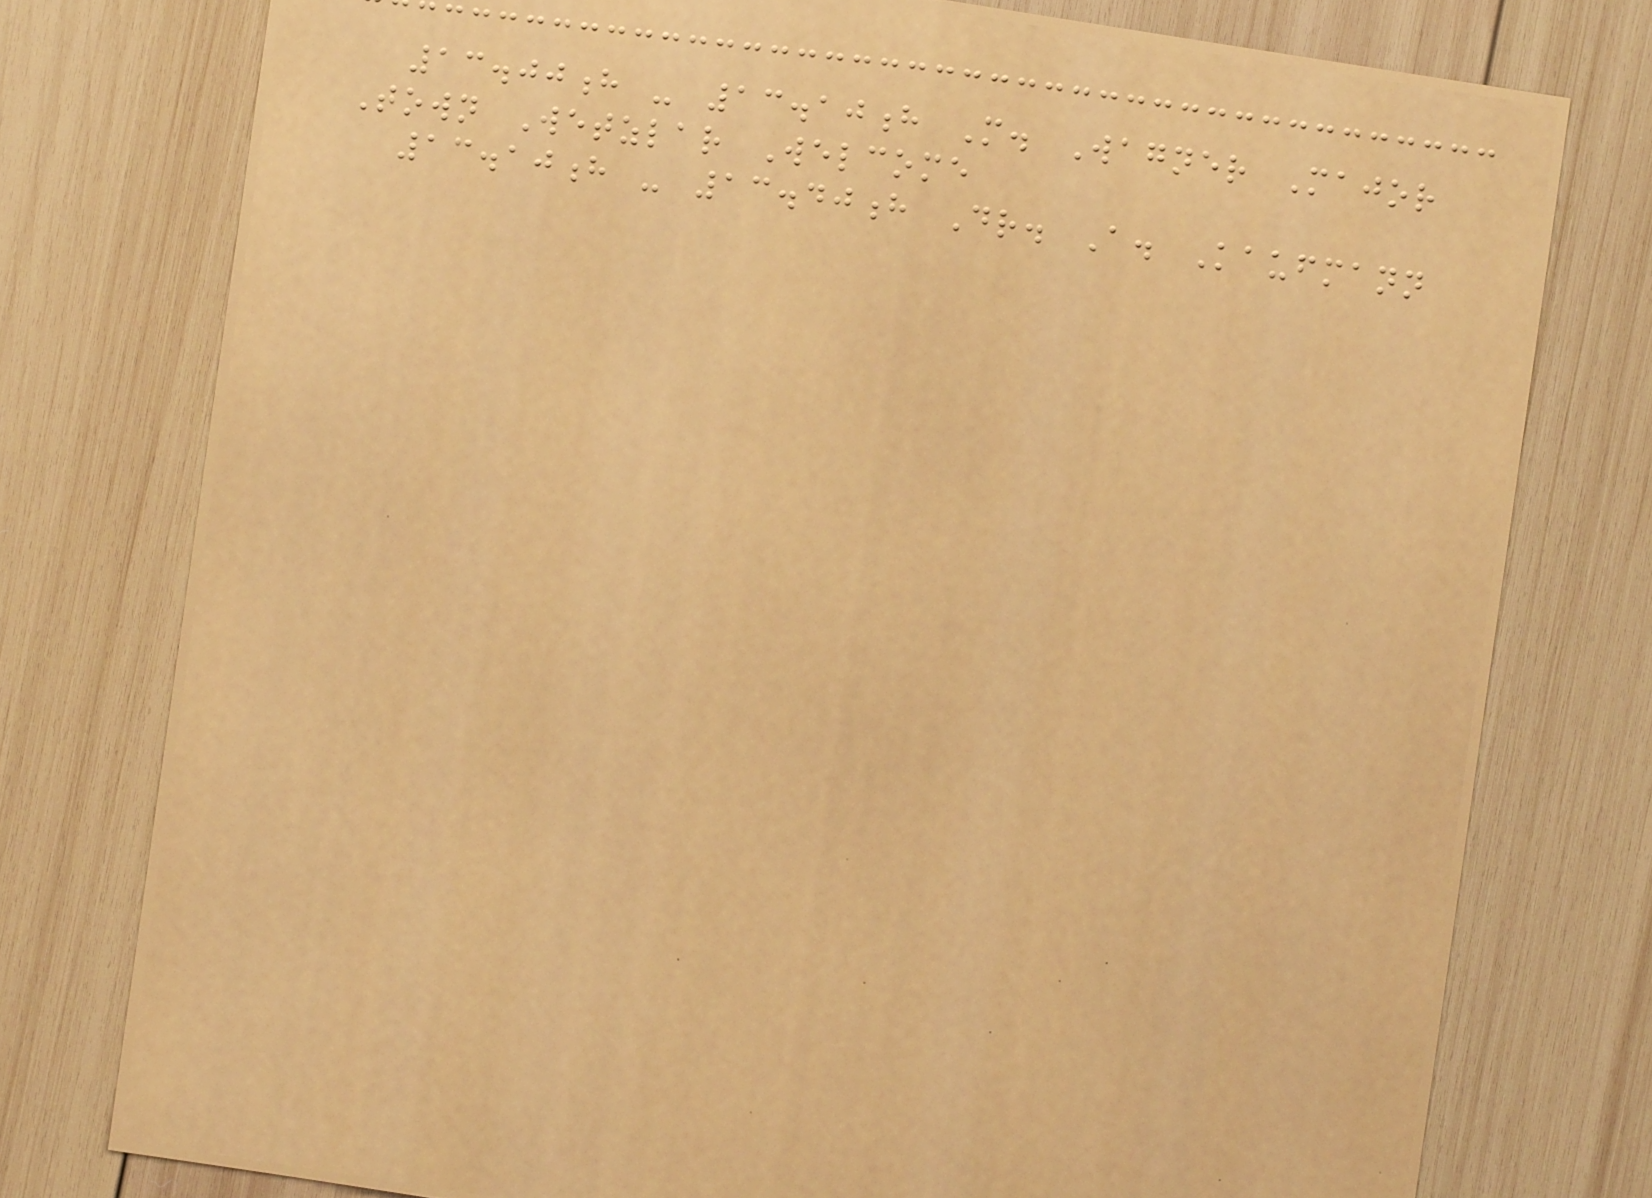13.00h - 13.10h M. Wagner Major
Town Wetzlar Welcome
13.10h - 13.40h Dr. A. Kaufmann
